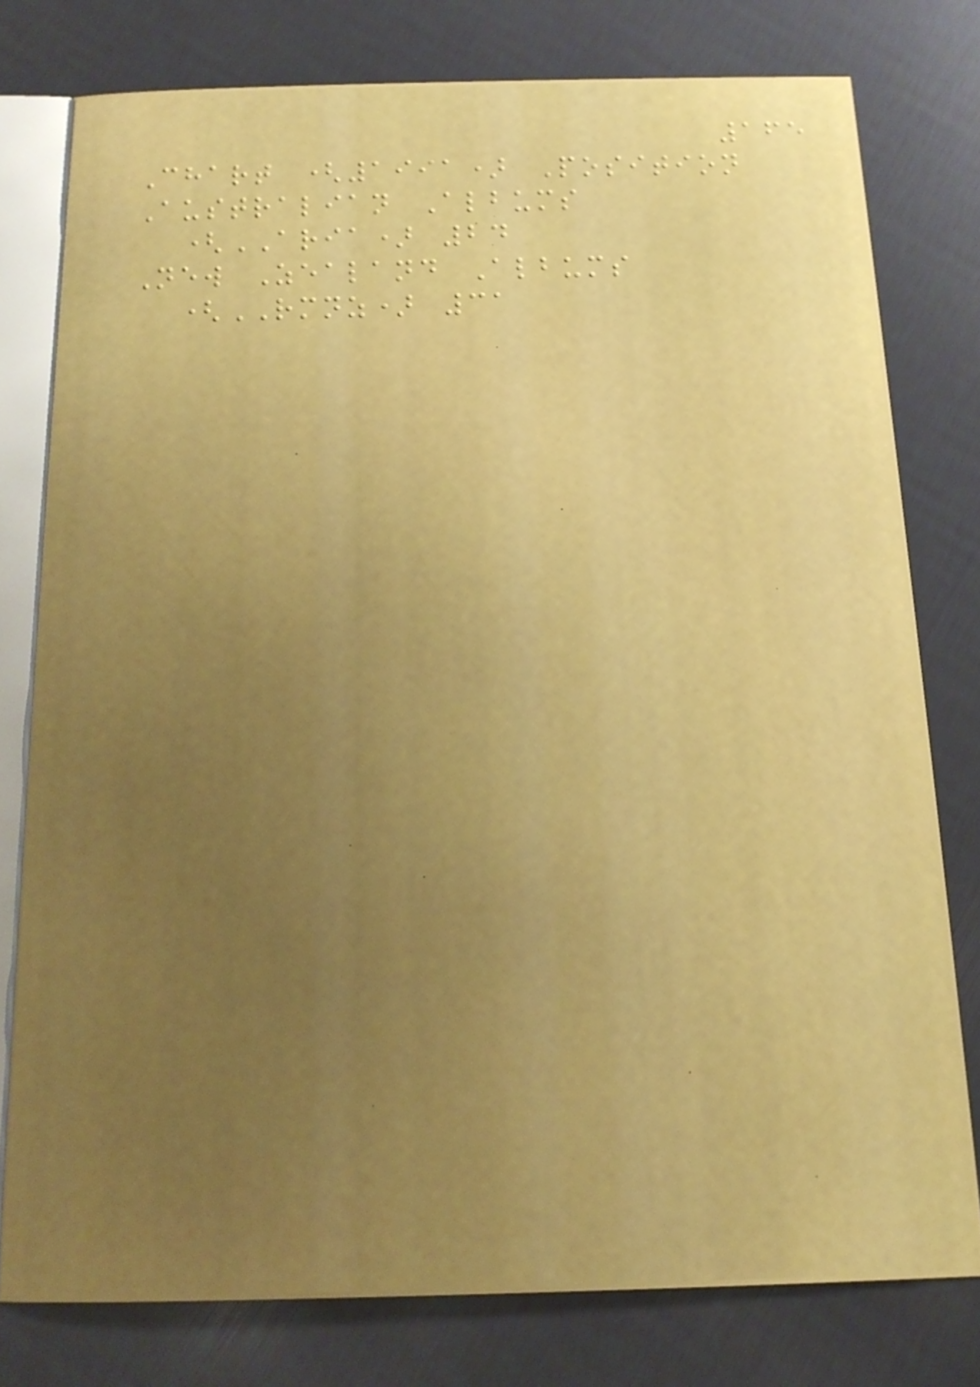165
Chart (1991) Position
Australian Albums
(ARIA) 24
New Zealand Albums
(RMNZ) 31
